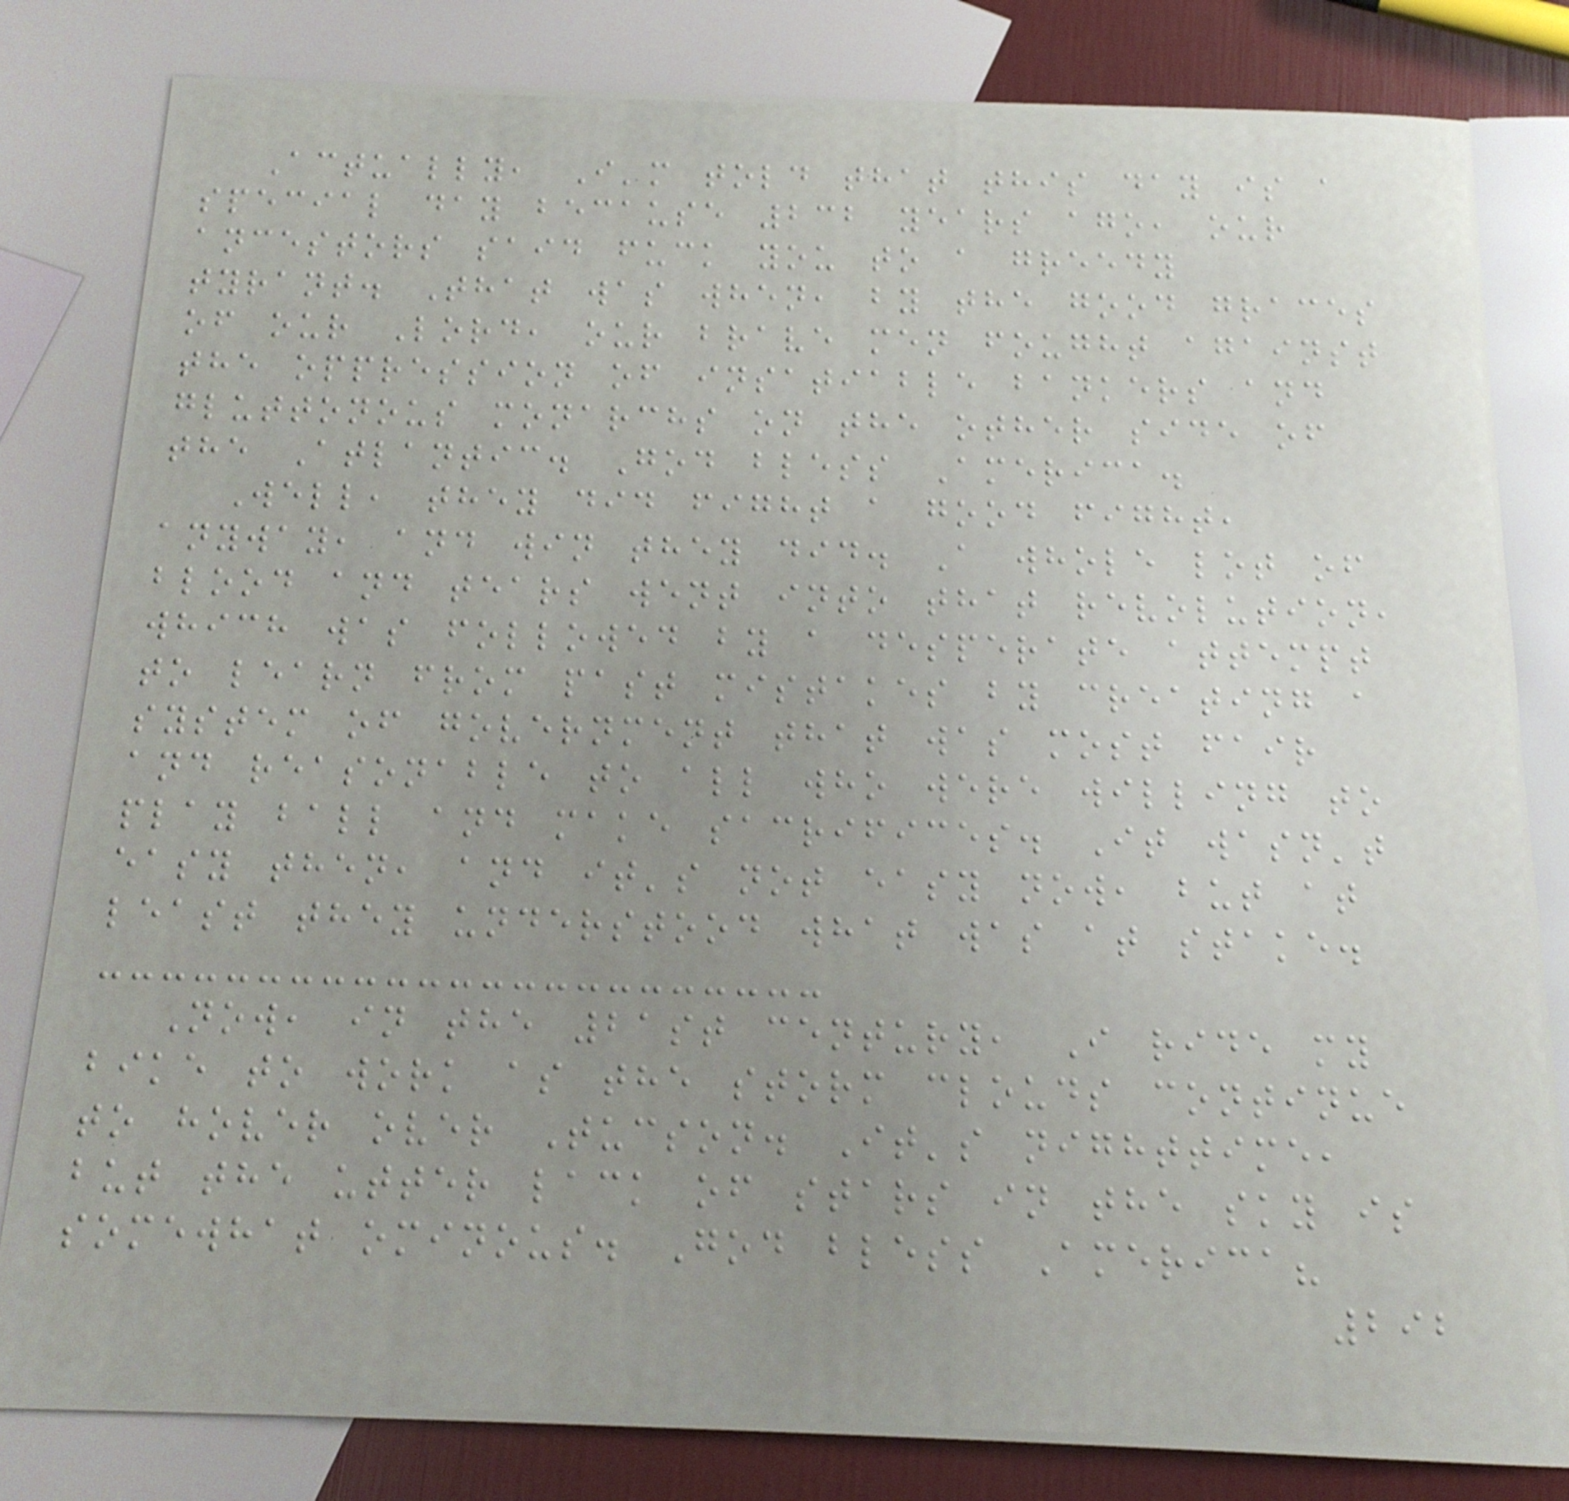Actually, I'm told that this day is a
special day because 232 years ago, our
ancestors said fuck you to a greedy
tyrant. That was when, by the good graces
of our Lord, our brave men fought against
the oppression of insatiable bankers and
gluttonous monarchs on the other side of
the Atlantic. God bless America.
Well, they did fight a good fight,
anyway, and win they did. A whole lot of
blood and tears went into that revolution,
which was followed by a desperate attempt
to learn from past mistakes by creating a
system of government that was most fair
and reasonable to all who were willing to
play ball and make sacrifices. It wasn't
easy then, and it's not easy now, but at
least they understood what was at stake.
Now, in the 21st century, I ride my
bike to work as the storm clouds continue
to hover over Tucson. It's nighttime,
but the utter lack of stars in the sky is
somewhat ominous. God bless America?
292
